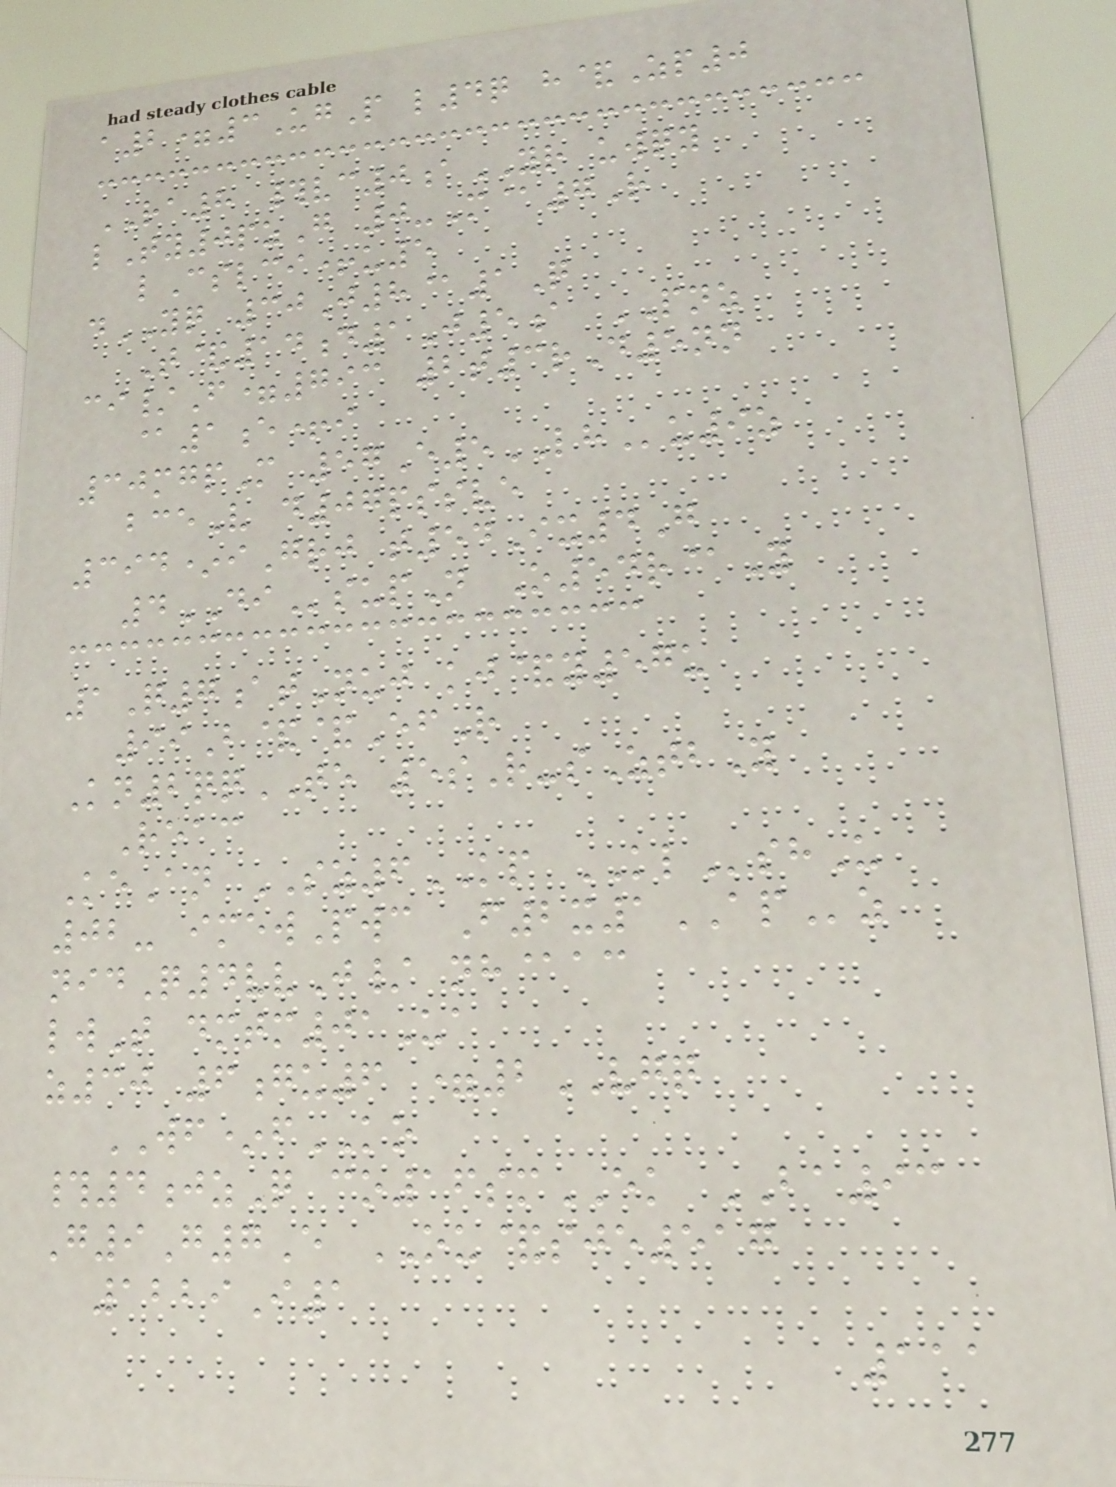a2=3UgP l4q h&Zp0
RA8 #vc0aYR uwqy
lTy0pzG 0-M@7R
lCslci+u5
dYQ 30J8@1Q
T&14d1J5a PNZ
ci/F=793 2t3rD5nn
@1e+i
30mgpM 57E5LHu9z
bceV d07pssve
394*iGrj t54Ix4G
4DIsupN O54r@Y
1Q7atNuj kj&y57u
99B&&EfR
Kn2qqTE 5sR-sZtbY
Reac
KeAn SZ6KP KLshU
02- imewPwc F2x1APz
nidQ4vvJ/ nh@ac
lwT dmtm01Ua
z30 6gu6 =2VGQ
WF*fKO
#4jzQ co16smEK BA93
G9G7E OU&sje517
1229I1
111
